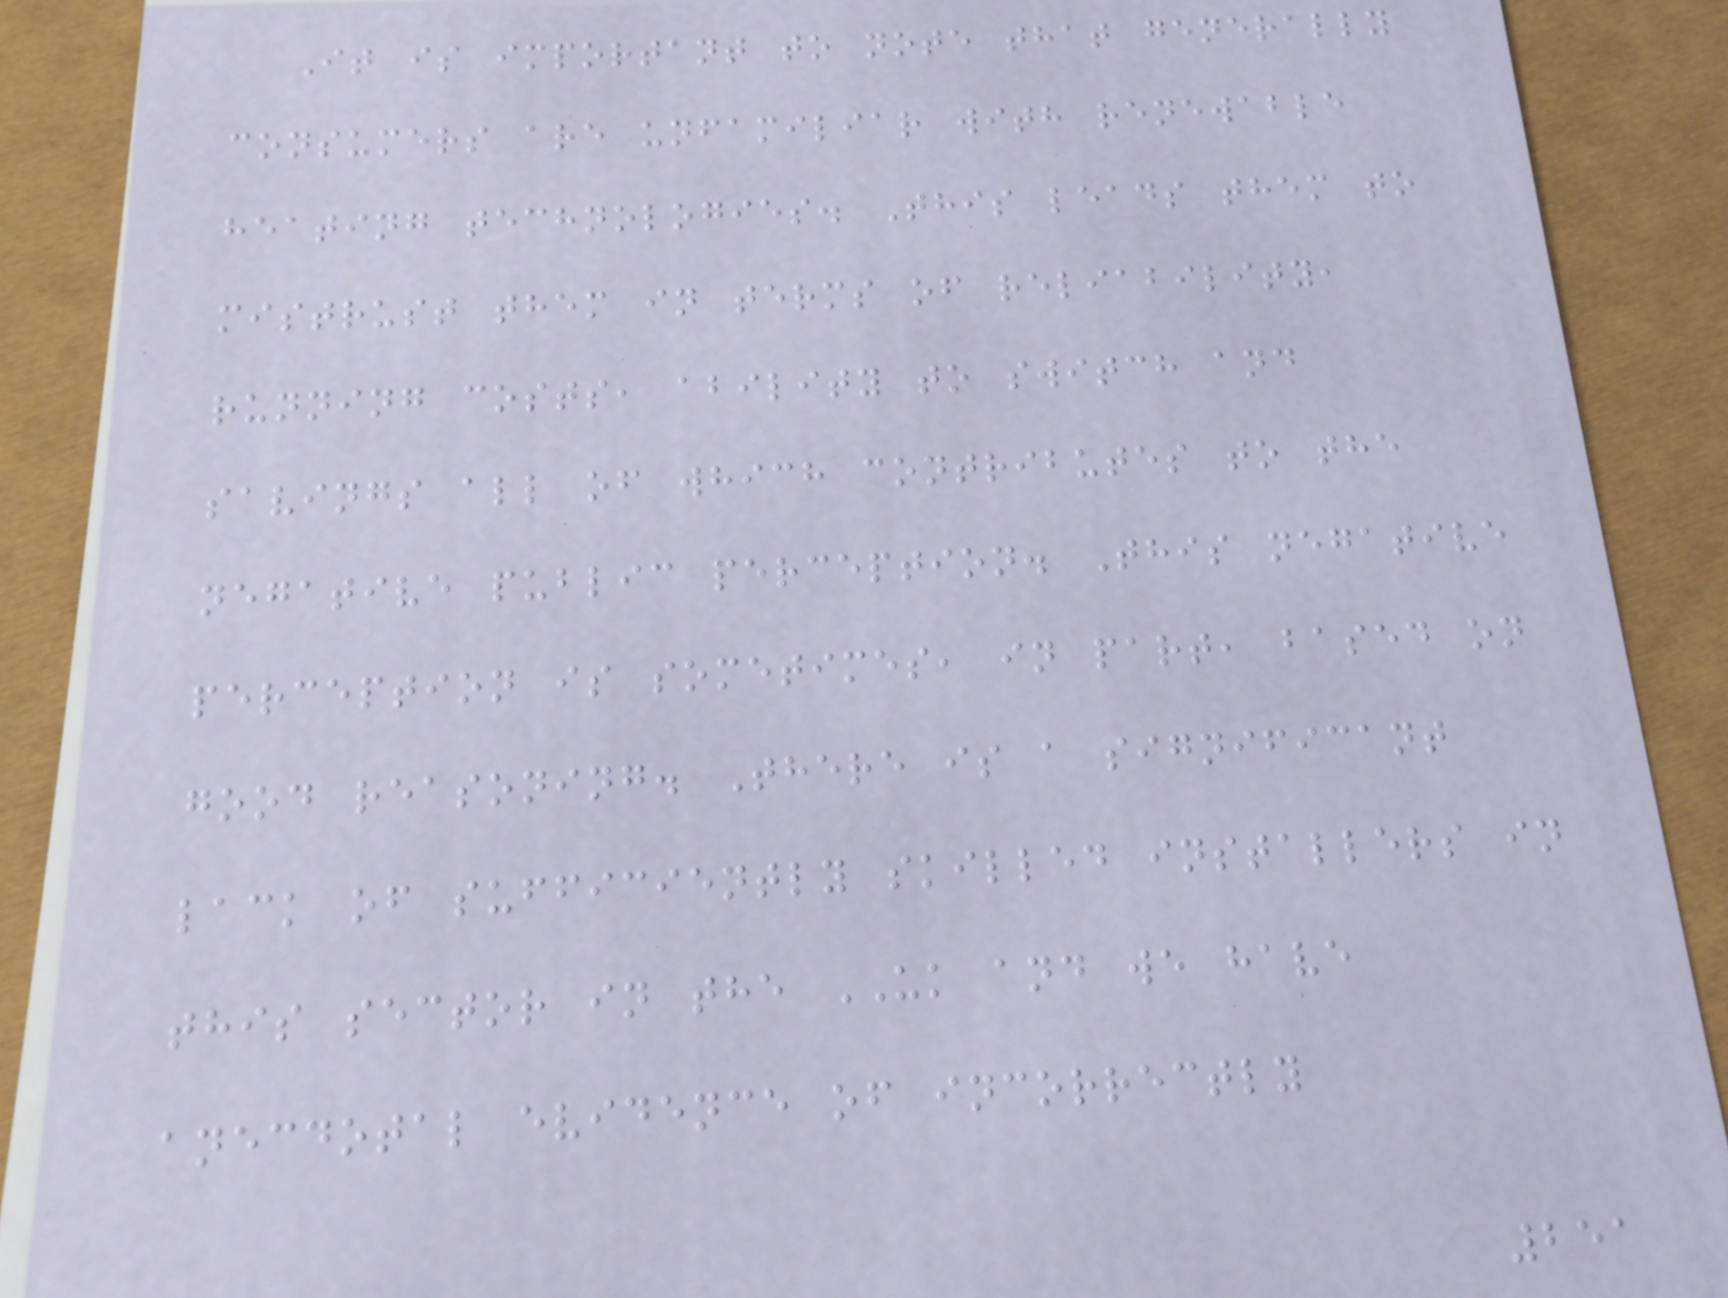It is important to note that generally
consumers are unfamiliar with renewable
heating technologies. This leads them to
mistrust them in terms of reliability,
running costs, ability to switch and
savings all of which contributes to the
negative public perception. This negative
perception is sometimes, in part, based on
good reasoning. There is a significant
lack of sufficiently skilled installers in
this sector in the UK and we have
anecdotal evidence of incorrectly
251
